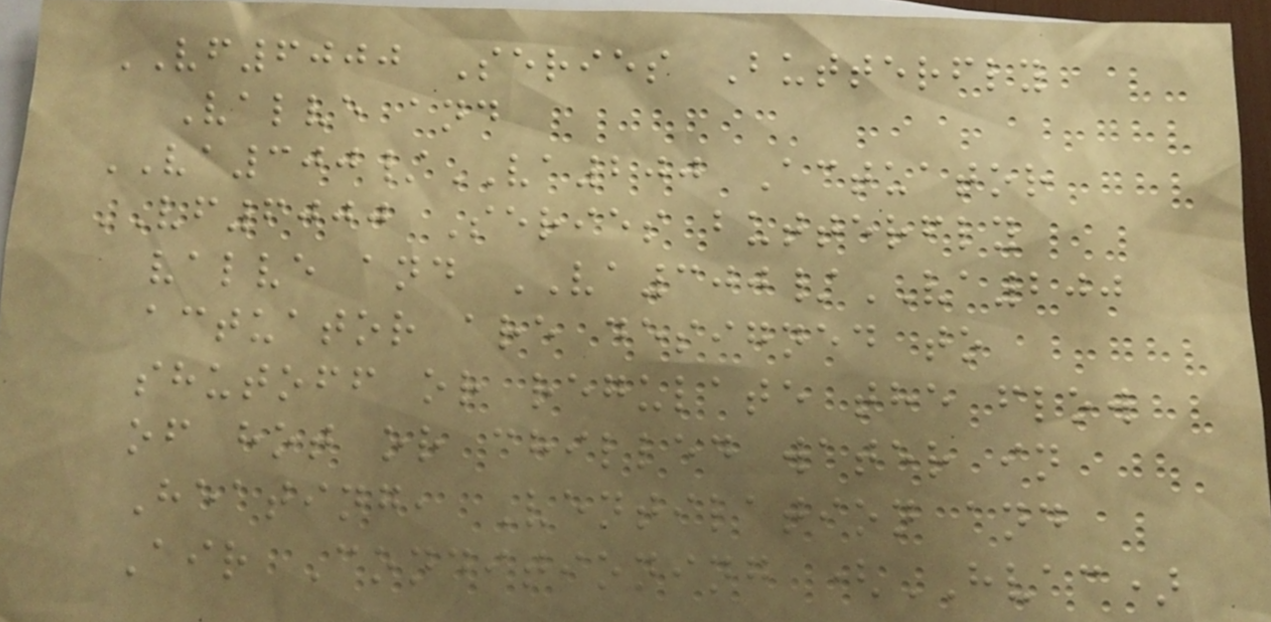VF6000 Series Butterfly
Valve and
VA300/VA200 Actuator
VF6000 Series butterfly
valve and VA300/VA200
actuator are designed to
shutoff or regulate the flow
of hot or chilled water in
Heating, Ventilation and
Air Conditioning (HVAC)
